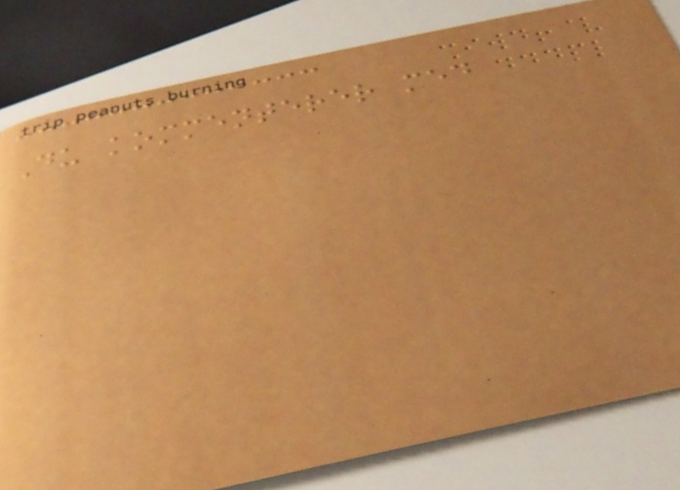Du kommenterer med
